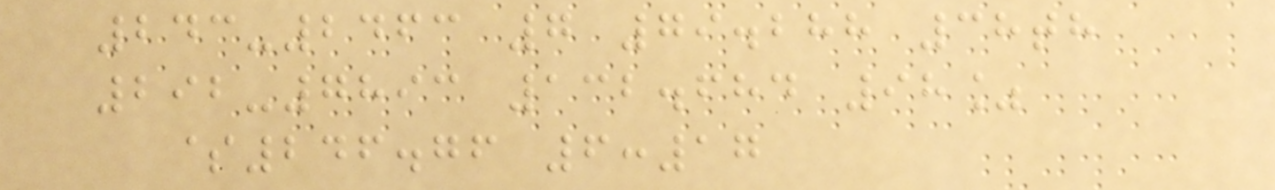243-2463 7 79.288 38th
292-7893 132.684 98%
$246.76 6:17
